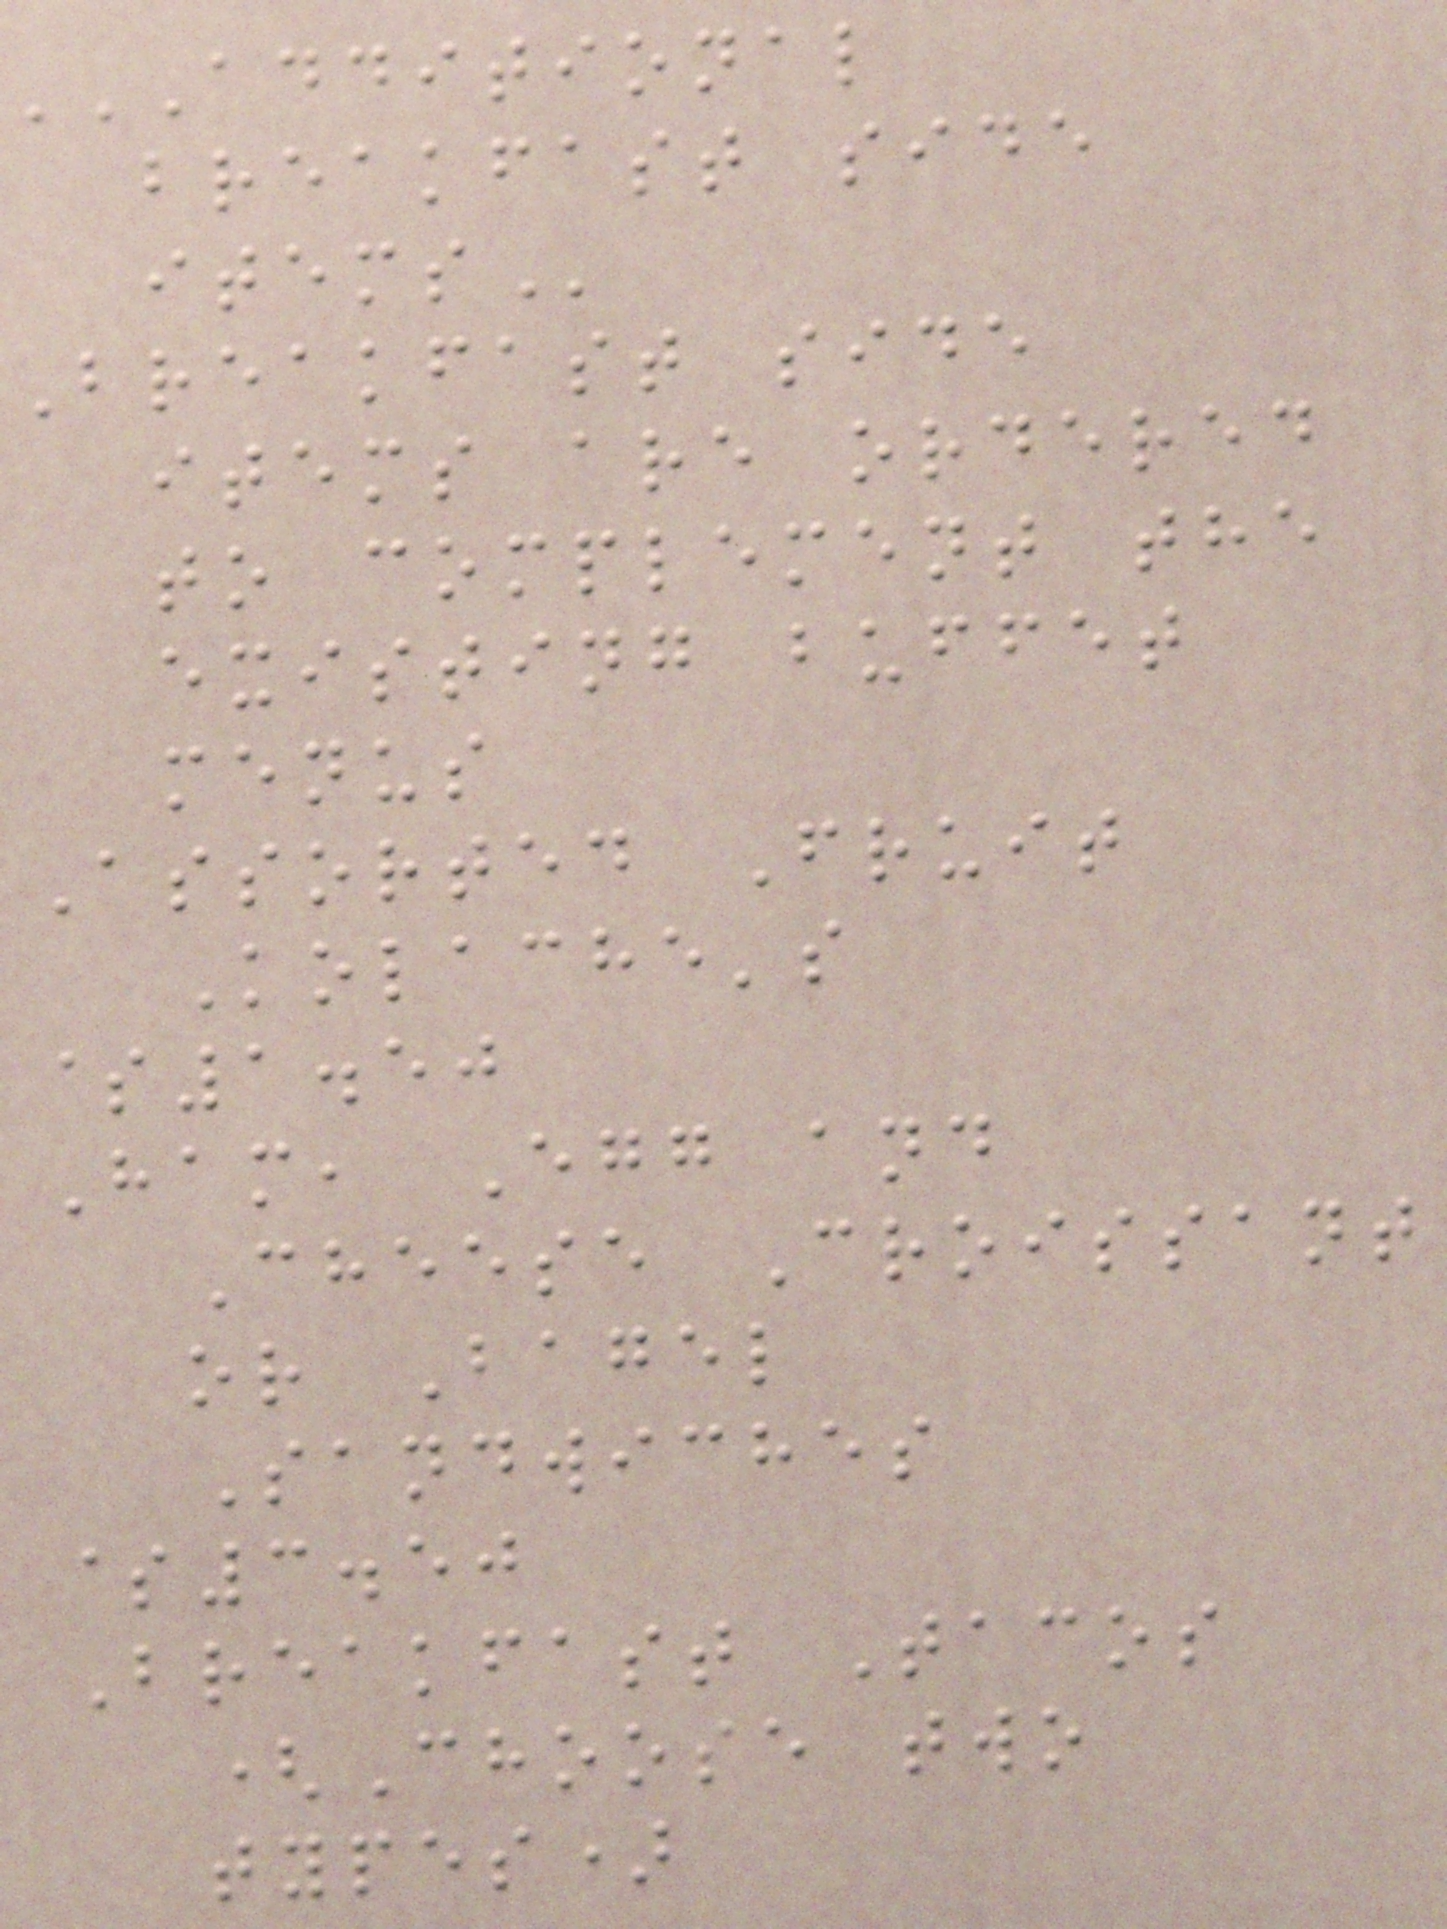ADDITIONAL
breakfast side
Breakfast side
items are ordered
to complement the
existing buffet
menus
Assorted Fruit
Kolache's
$1.50
Ham, Egg and
Cheese Croissant
or Bagel
Sandwiches
$3.50
Breakfast Tacos
(Choose two
types)
